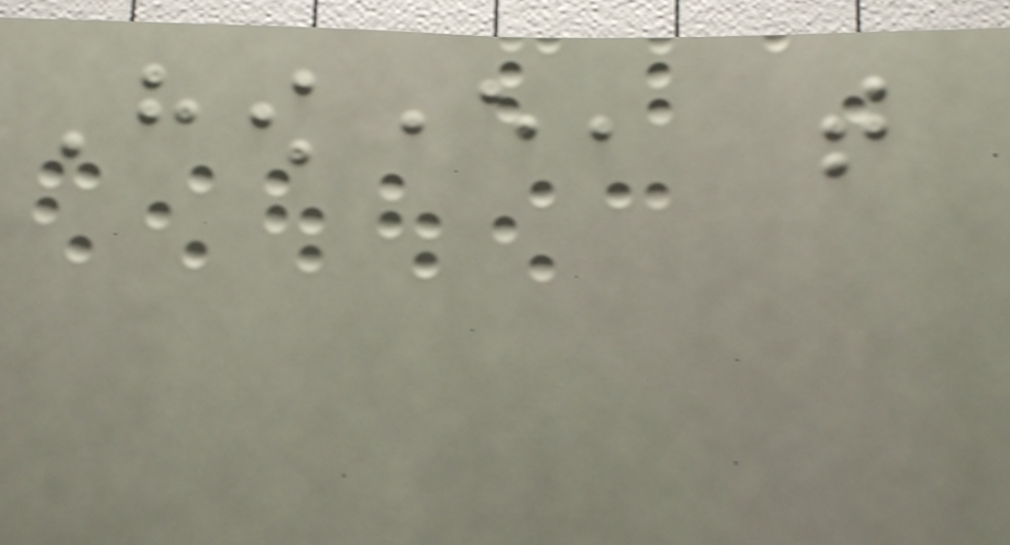However, that
